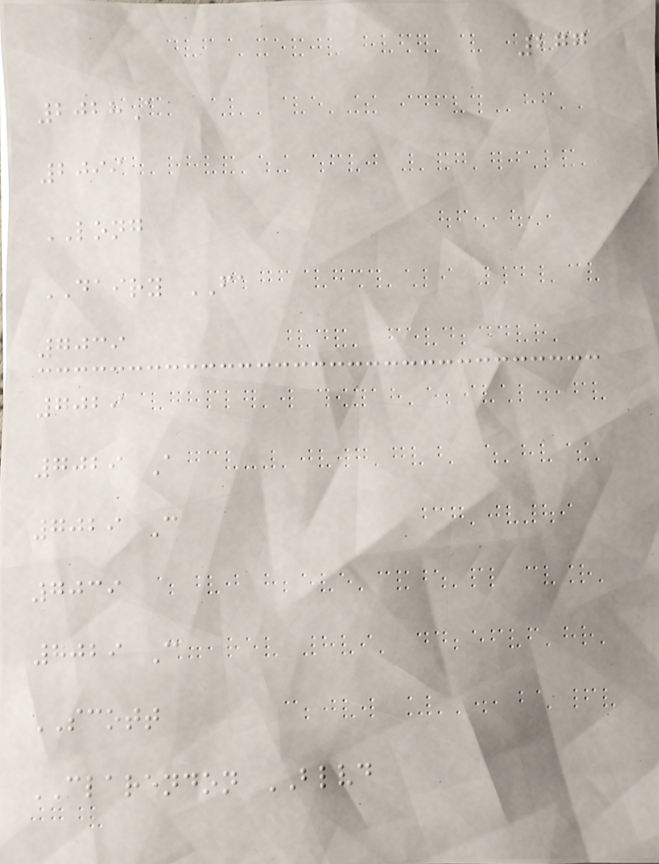277
2028A
2099
LONG
DAIRY FA
7039
7029
7029 A
7029 C
7039
7029 C
SCOTT
CLARENDON BLVD
